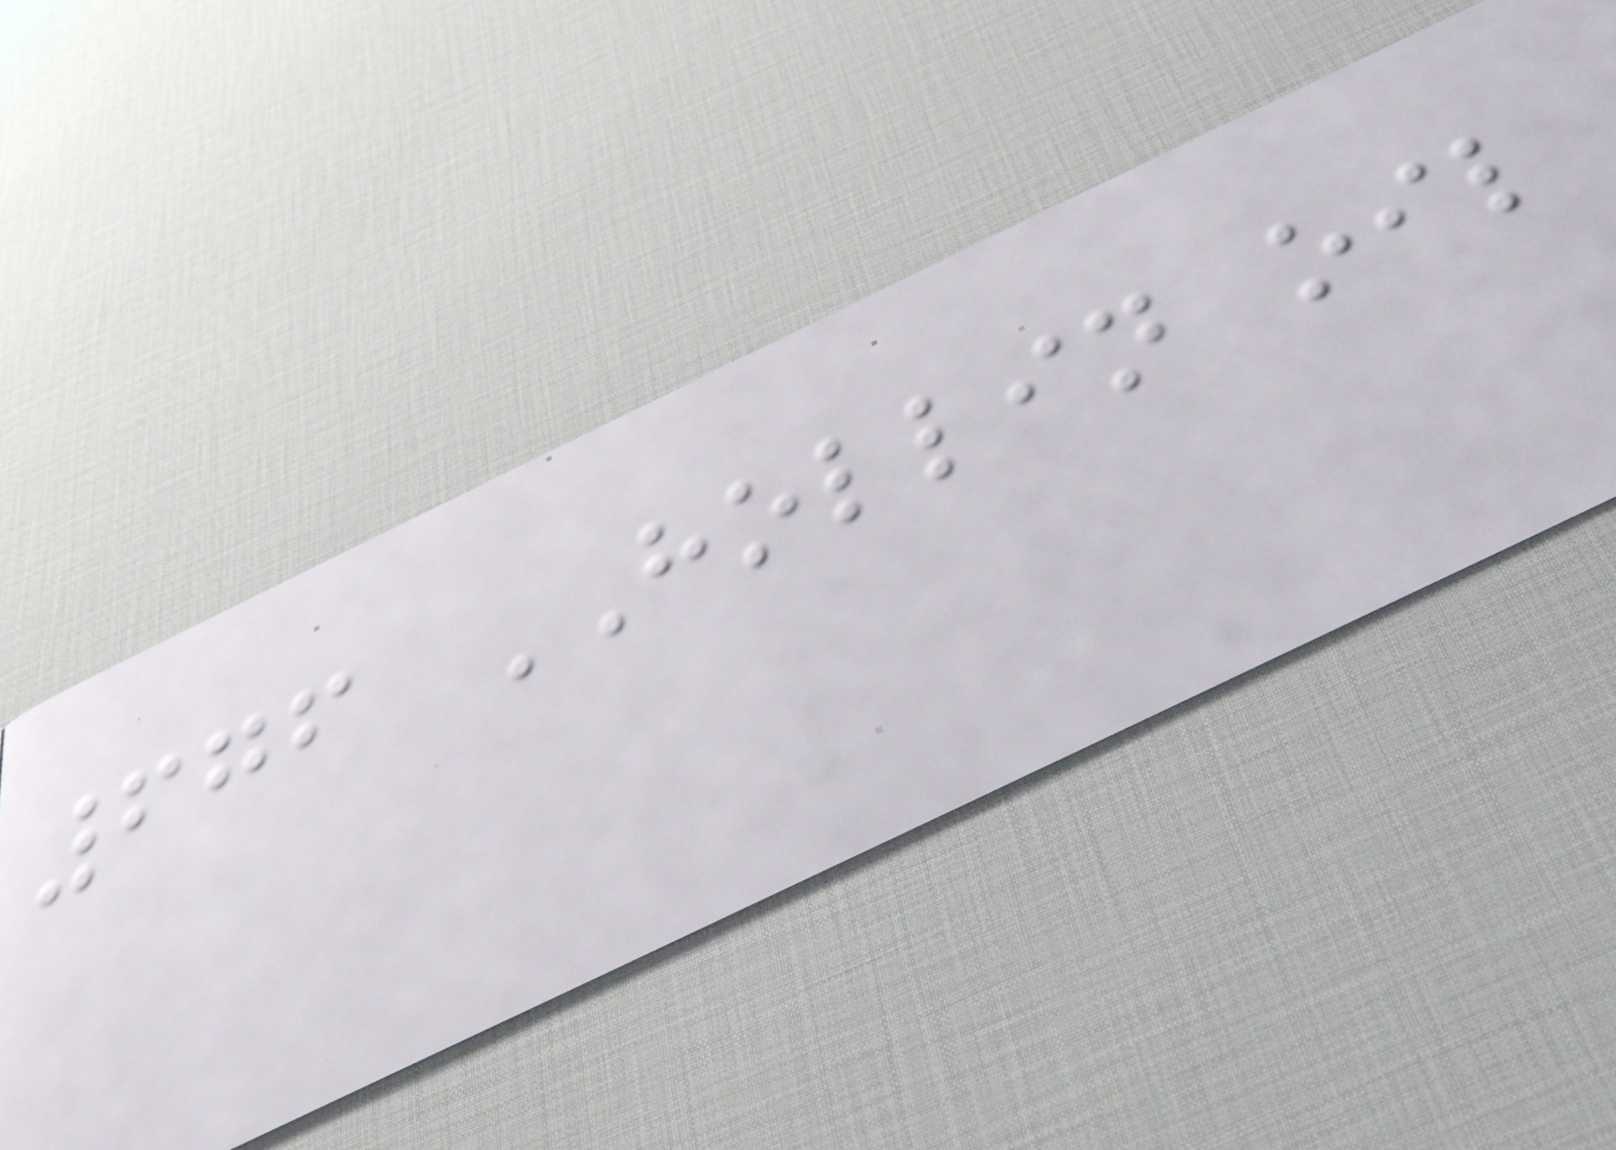676 HOLLIN oil
